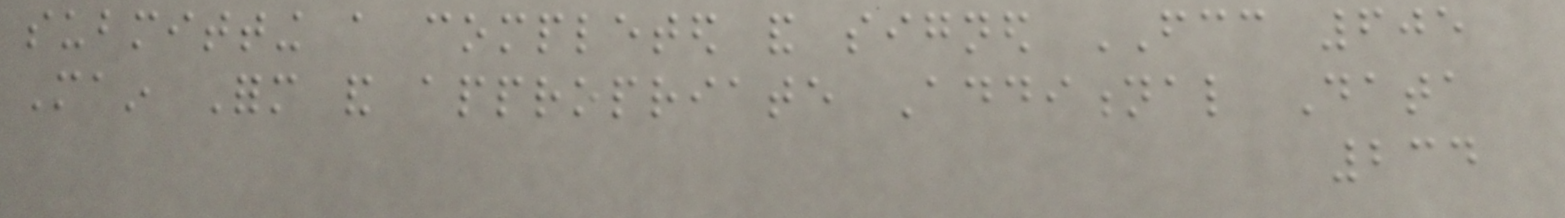submitting a completed and signed FCC 605
Main Form and appropriate Additional Data
234
